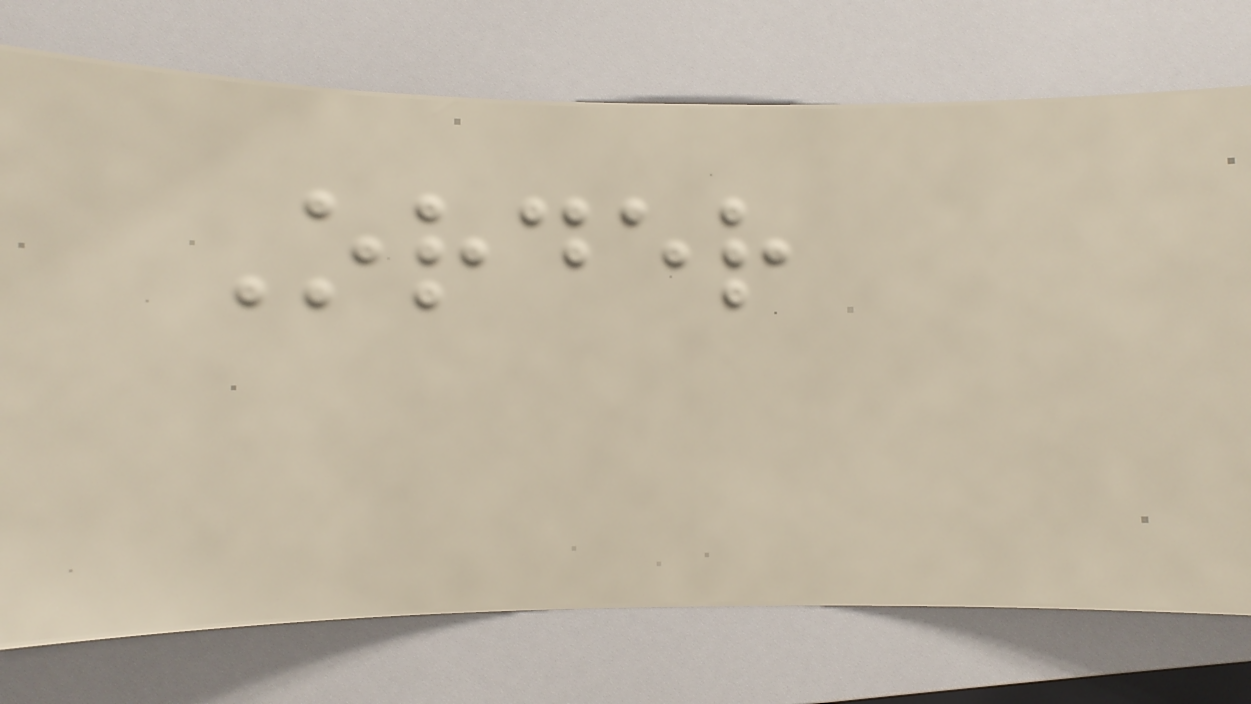Order
